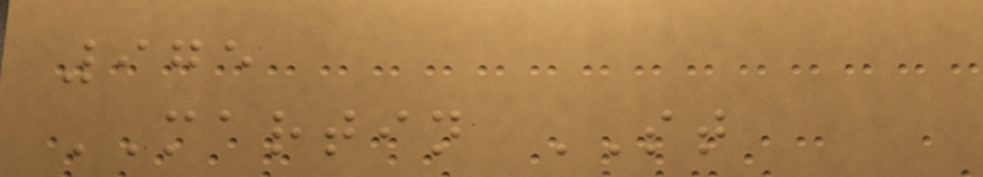975
MARTIN ST
